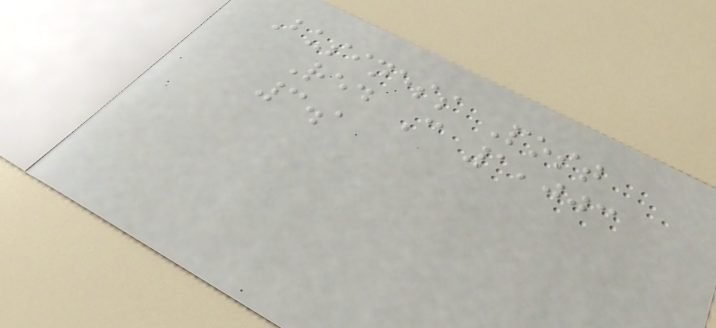Business Post
Red C 1,003
3.1
